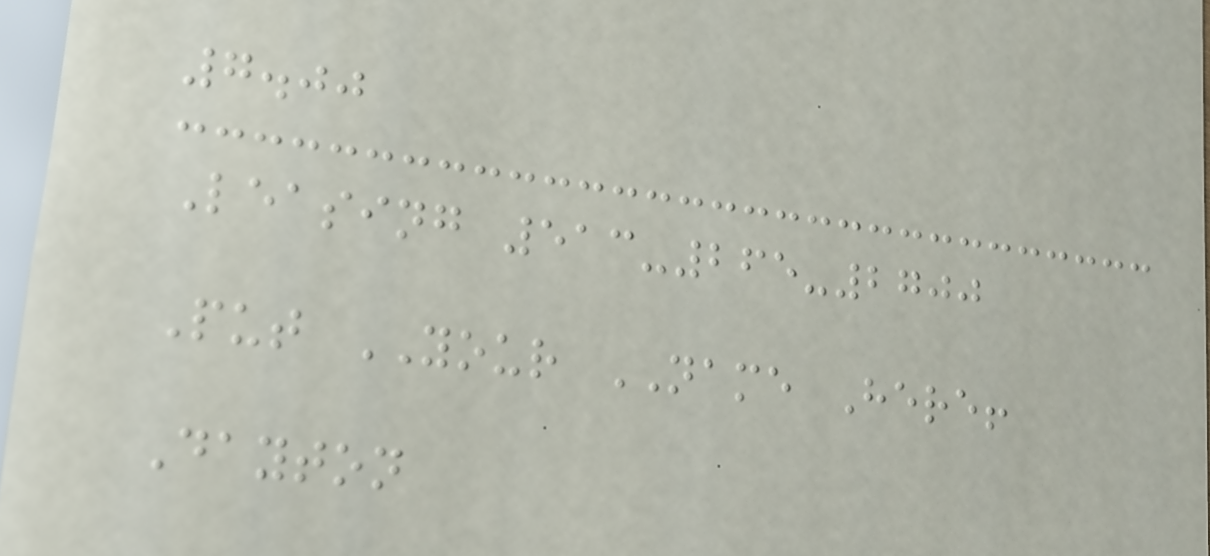7.00
Leasing 513-265-2700
Put YOUR NAME Here!
Dayton
